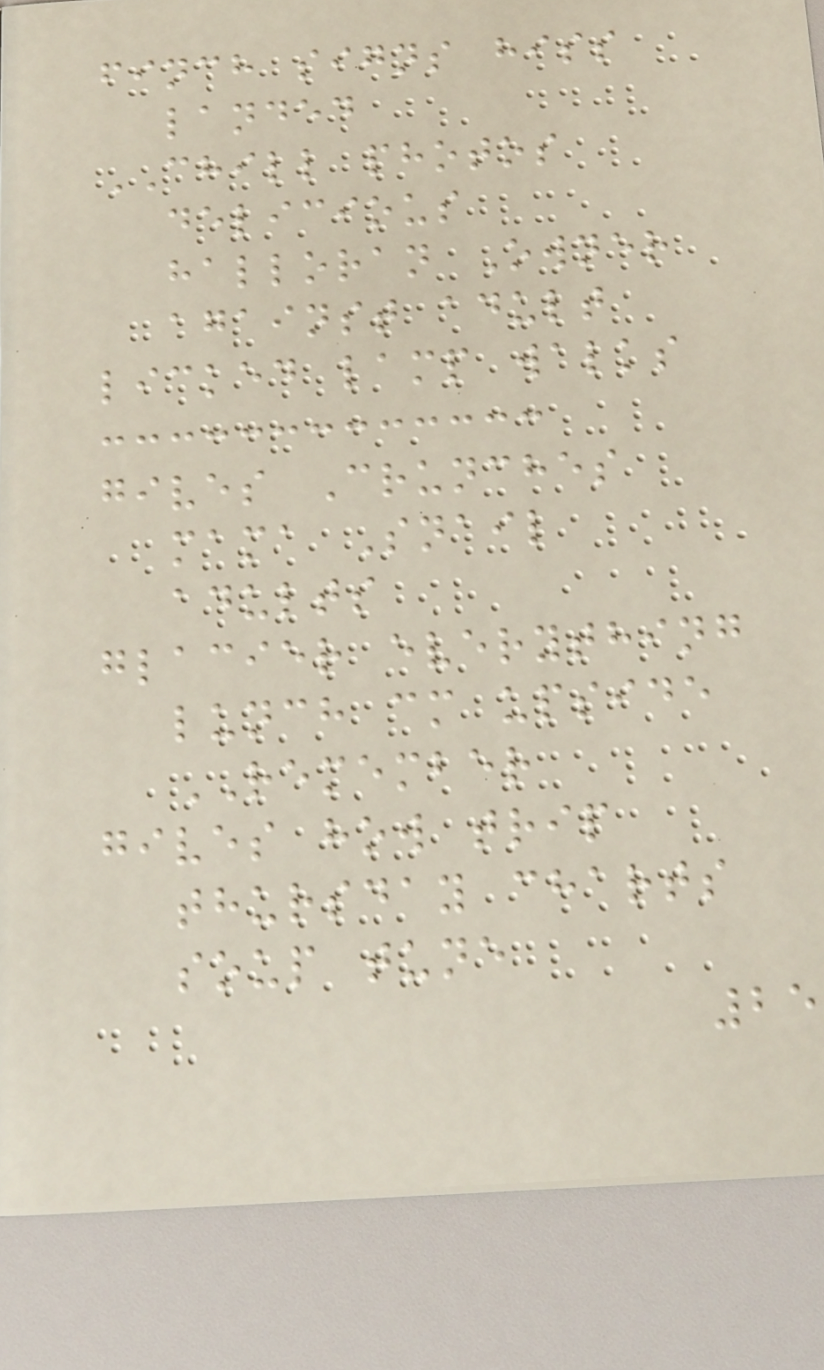finch signs hiss
landed
CHILL photos
delicious
halloran Owner
against adult
licked lamp walks
gives Crunches
mama Snail
adults
glacier everything
lunch cm upside
REMEMBER
gives how trip
thursday charts
soup tune
25
